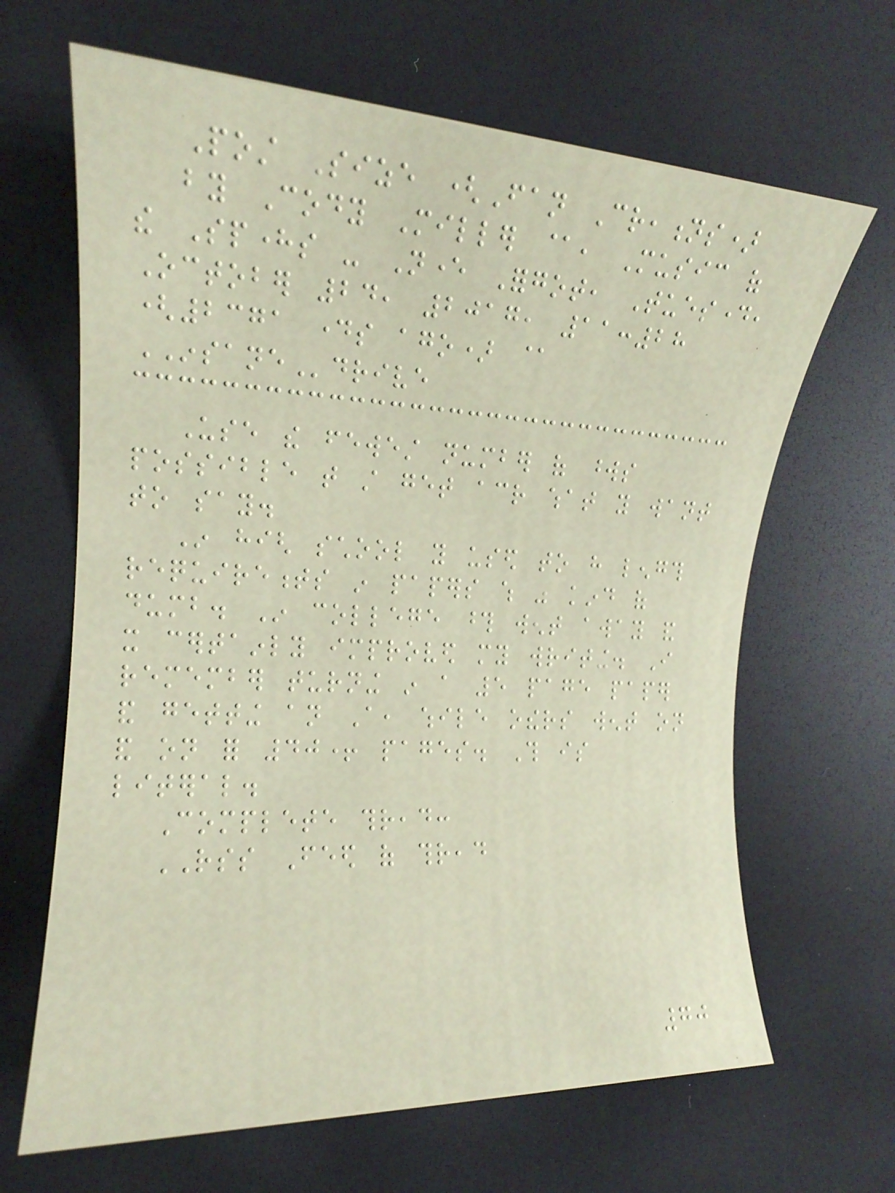Post Size (Fan Creations)
by Cody Miller @, Music of
the Spheres - Never Forgot, Tuesday,
October 24, 2017, 11:28
(2371 days ago) @
INSANEdrive
Use the fewest number of words
possible that still get across what you want
to say.
In high school you used to have length
requirements in papers which was kind of
dumb. In college those went away and
it certainly improved my writing. I
remember turning in a 5 page paper
and getting an A, while others went on
and on for 40+ pages. This is
literal.
Complete thread:
RSS Feed of thread
70
